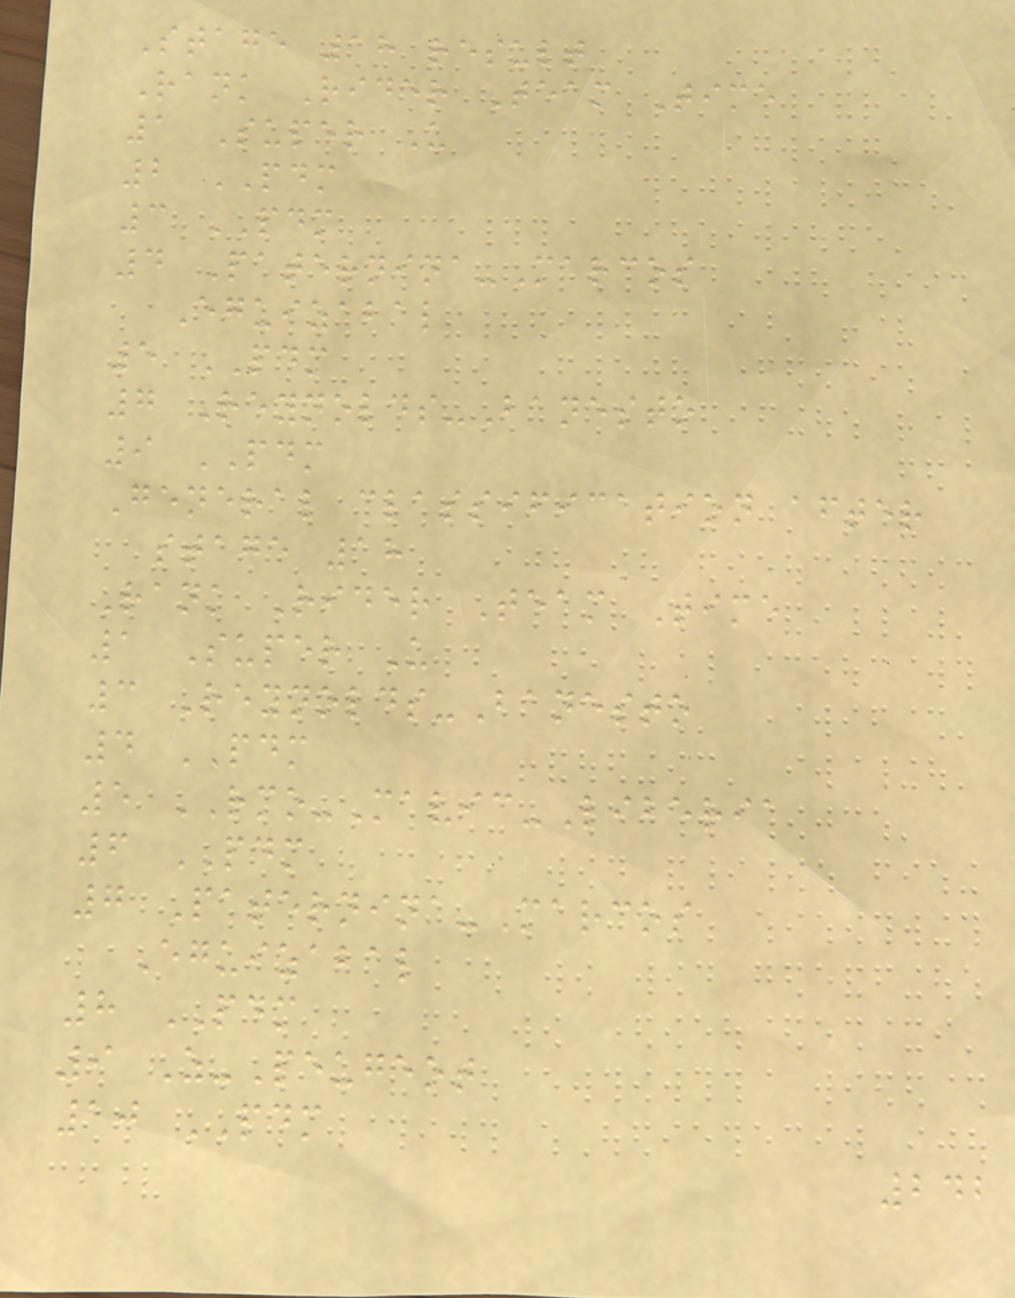Stage 18 result
Rank Rider Team Time
1 Super U
2 PDM
3 PDM
4 Paternina-Marcos
Eguizabal
5 PDM
7 Reynolds-Banesto
9 PDM
General classification after
stage 18
Rank Rider Team Time
1 Super U
3 Reynolds-Banesto
4 PDM
5 RMO-Mavic-Liberia
6 PDM
7 Paternina-Marcos
Eguizabal
8 PDM
9 Z-Peugeot
10 PDM
242
